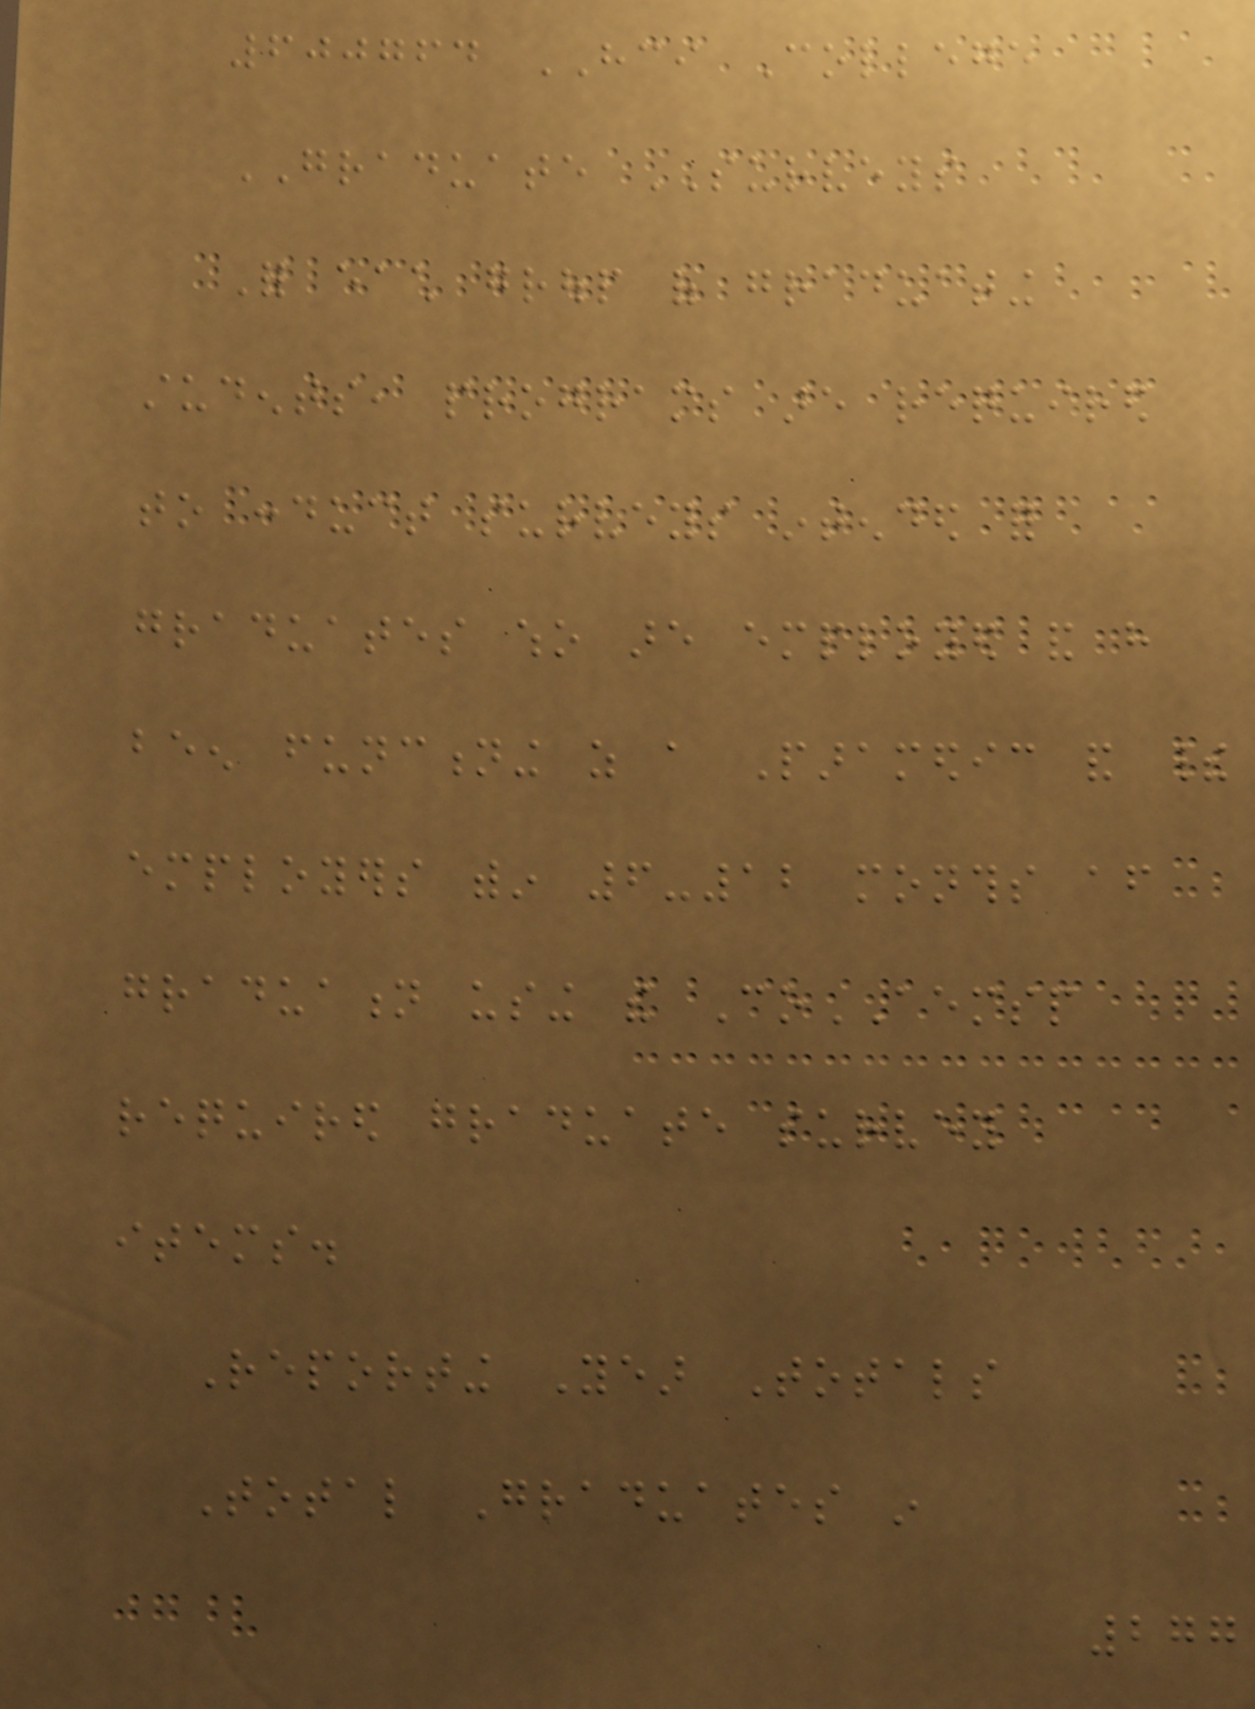600764 HCI College
GRADUATE SURVEYS
For each group of graduating
students, programs are required
to conduct surveys intended for
graduates who are employed and have
been functioning as a Paramedic and their
employers within 6-12 months after
graduation using the CoAEMSP
required graduate survey
items.
Reporting Year Totals
Total Graduates in
277
